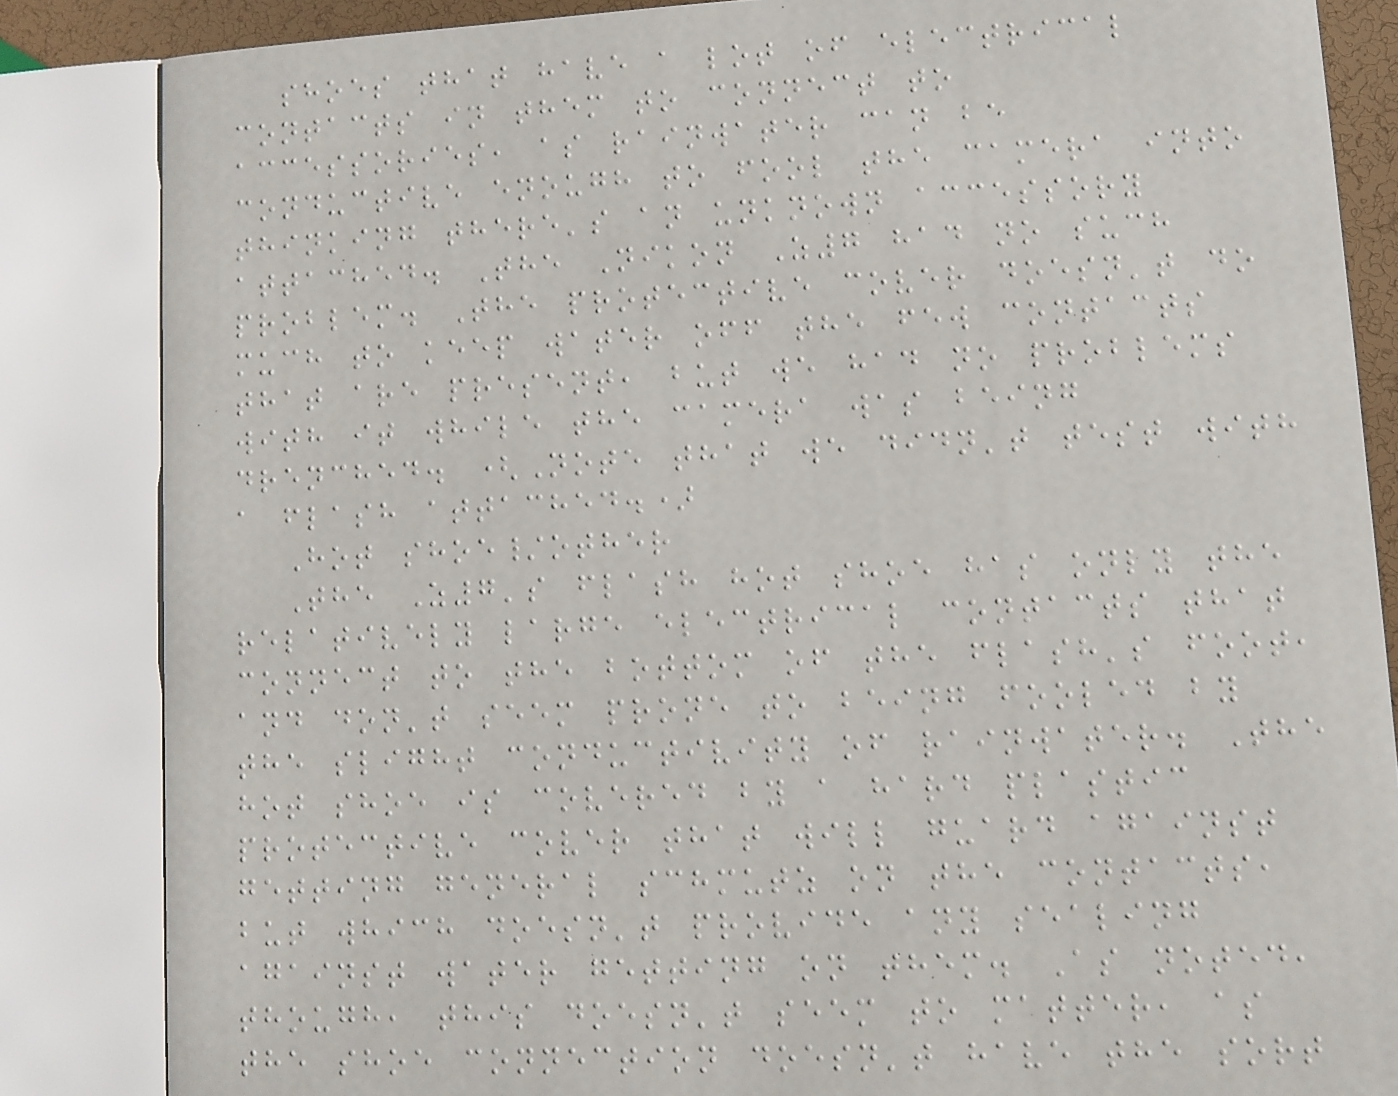shoes that have a lot of electrical
contacts in them to connect to
accessories, as rainwater can be
conductive enough to fool the camera into
thinking there's an unknown accessory
attached. The Nikon Z7 had no such
problem. The protective cover doesn't do
much to keep water off the few contacts
that are present, but we had no problems
with it while the camera was being
drenched. (Note that we didn't test with
a flash attached.)
Hot shoe/other
The Z7's flash hot shoe has only the
relatively large electrical contacts that
connect to the bottom of the flash's foot,
and don't seem prone to being fooled by
the slight conductivity of rainwater. The
hot shoe is covered by a hard plastic
protective cover that will guard against
getting general schmutz on the contacts,
but which doesn't provide any sealing
against water getting on them. As noted,
though, this doesn't seem to matter, as
the shoe connection doesn't have the sort
